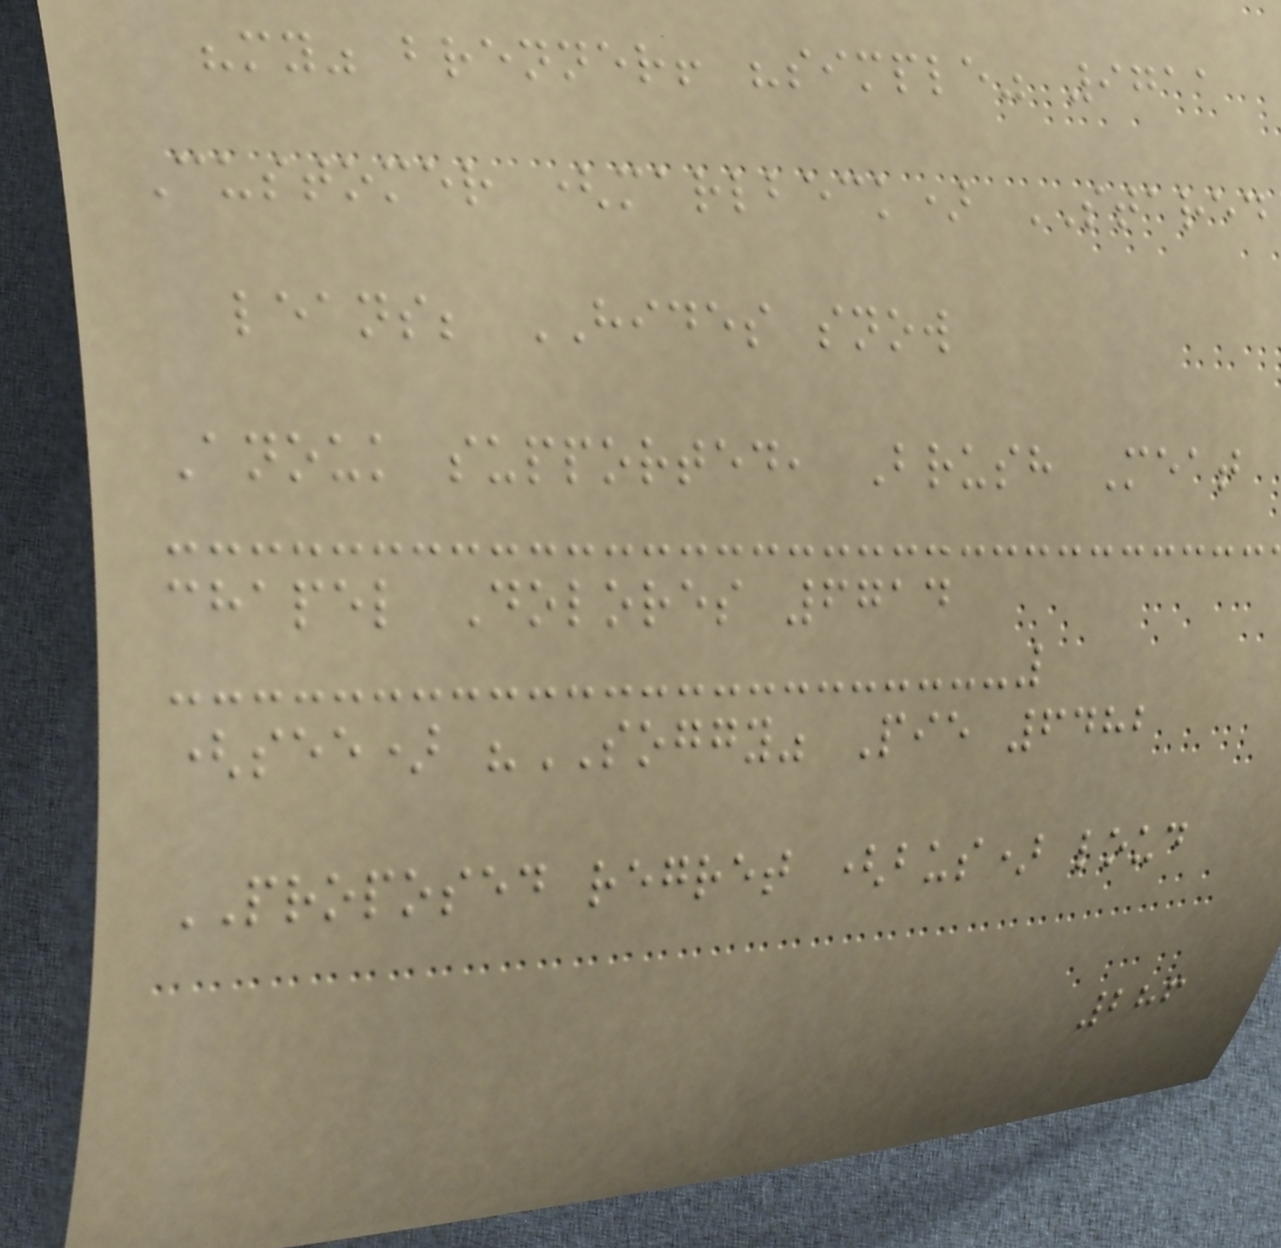"my" brenner! "simple" 9711
Customer (marlbeck) STARED
leans; HIDES snow
Anouk supported, Brush Meat
chapel Dolores 6714
(see) "SOGGY" Pie 6482
PROPOSED regret (bus) loud
286
